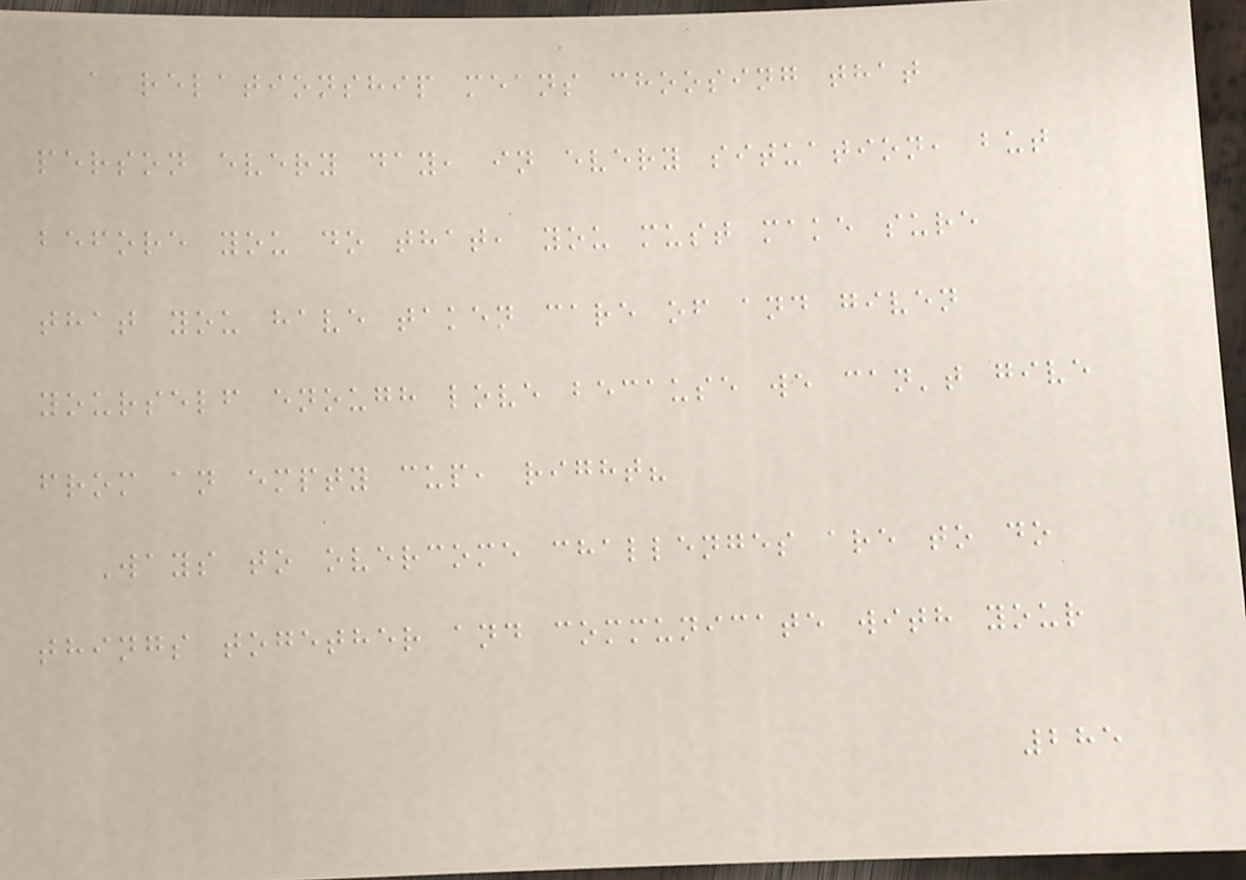a relationship means choosing that
person every day, in every situation, but
before you do that, you must make sure
that you have taken care of and given
yourself enough love because we can't give
from an empty cup, right?
Ways to overcome challenges are to do
things together and communicate with your
285
